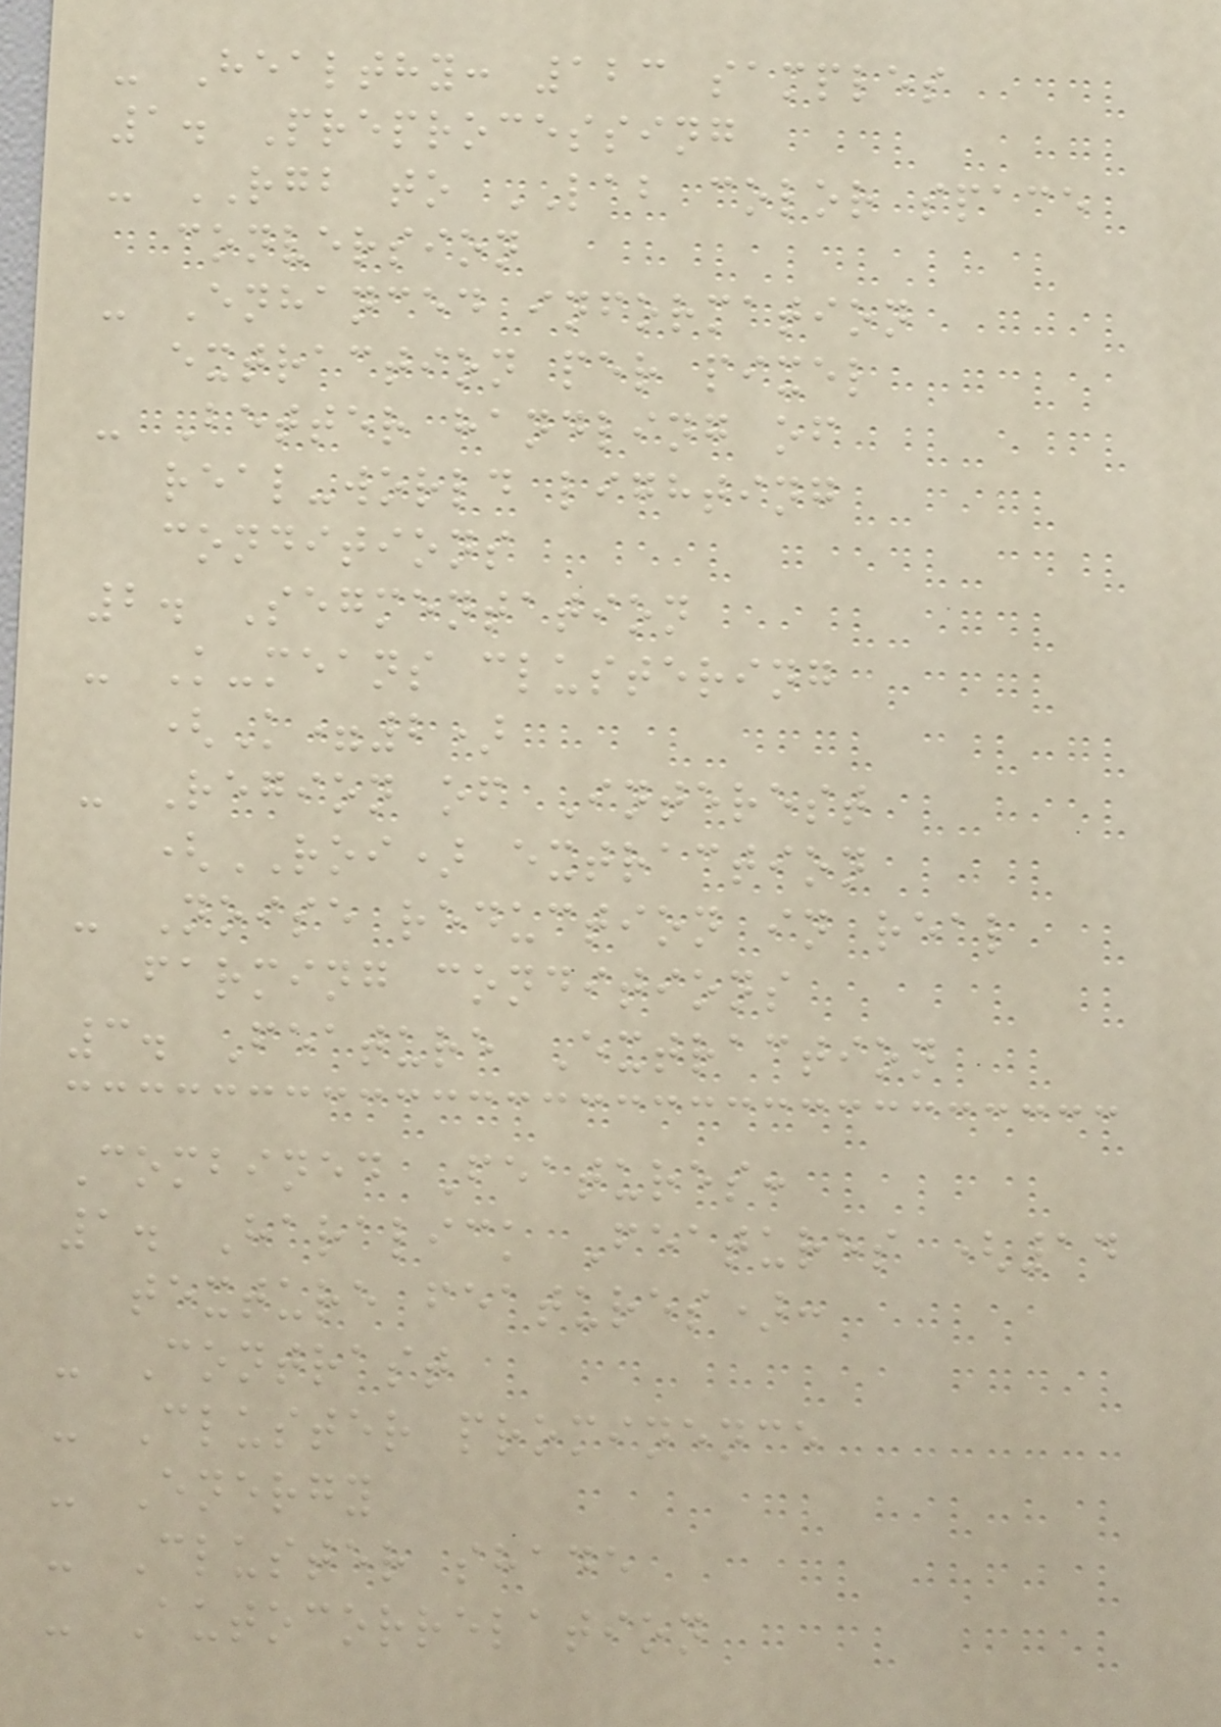- Healthy: 123 samples
1. Preprocessing
- RGB to LAB color space
conversion
- Enhanced information
extraction per pixel
- Better handling of
real-world lighting
conditions
2. Segmentation
- K-means clustering
(K=2)
- Region of Interest
(ROI) extraction
- Noise reduction in real
farming conditions
3. Feature Extraction
Combined Features:
1. Haralick Features (14
texture features):
- Contrast
- Cluster prominence
- Energy
- Cluster shade
- Autocorrelation
